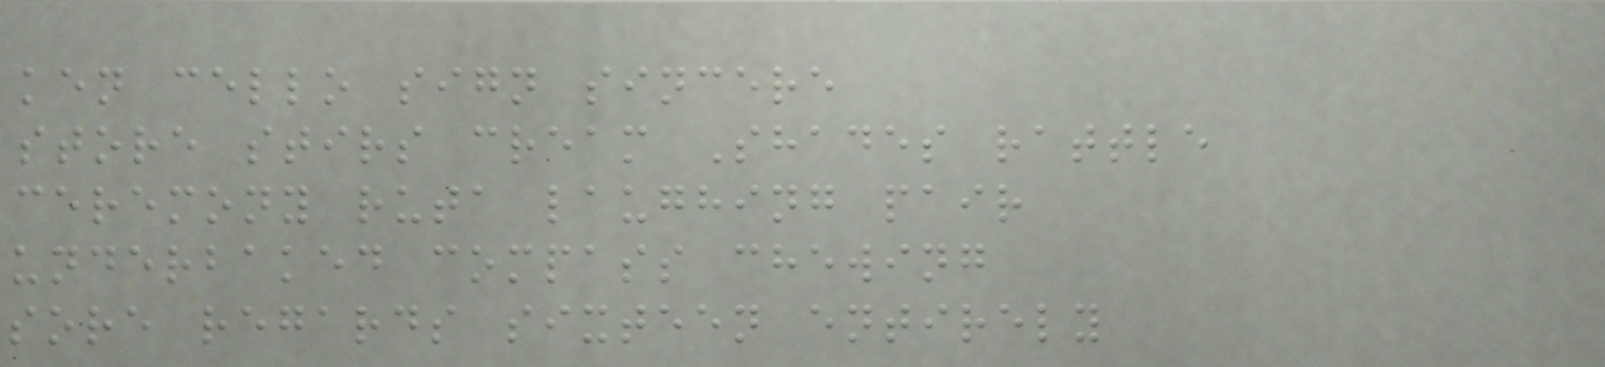ken cello sign sincere
store stirs cream Shades rattle
ceremony ruta laughing pair
underbaked compass chewing
sore regards sixteen entirely
